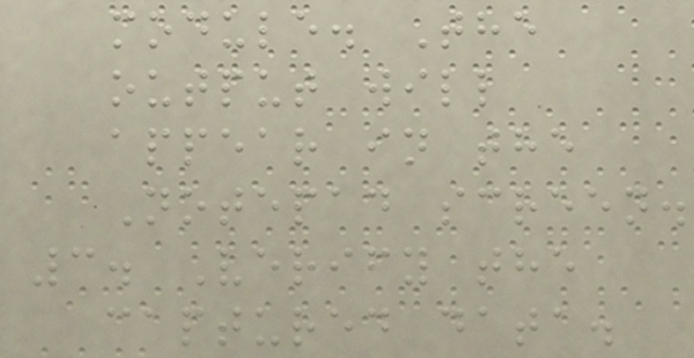module. The
output will
appear in the
Notepad screen.
3. Verify the
captured data.
